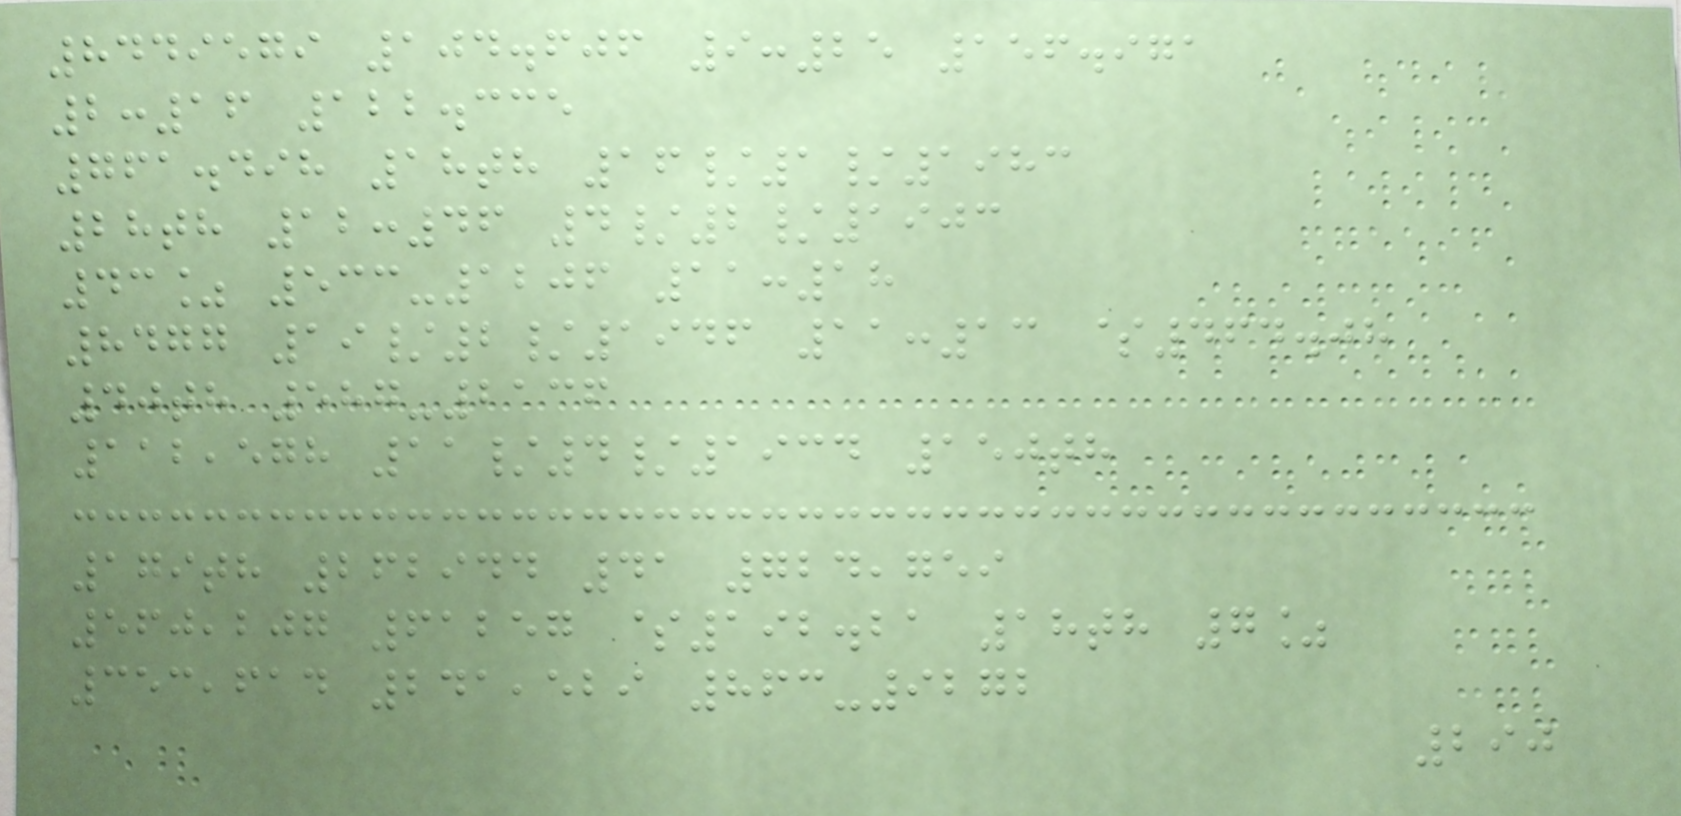8449579 104.606 9:25 156.971
2:16 122.335
761.498 18th 16/1/1983
28th 12:46 4/2/1903
43% 533-1206 11:18
8477 19/2/1946 11:13 $464.08
40th 587-2136
112,578 11/4/1934 150th
179th 262944 41 724,759
560,207 61257 $192.21 18th 7%
353,614 241,529 863-9272
290
